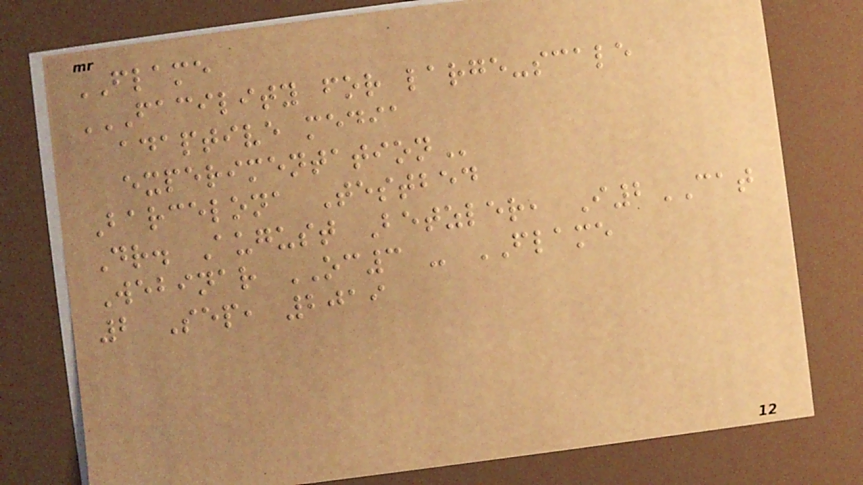FLAME
FACILITY FOR LARGE-SCALE
ADAPTIVE MEDIA
EXPERIMENTATION
Barcelona Testbed
Dr. August Betzler, I2CAT
Webinar OC3 - FLAME
2 Sep, 2019
